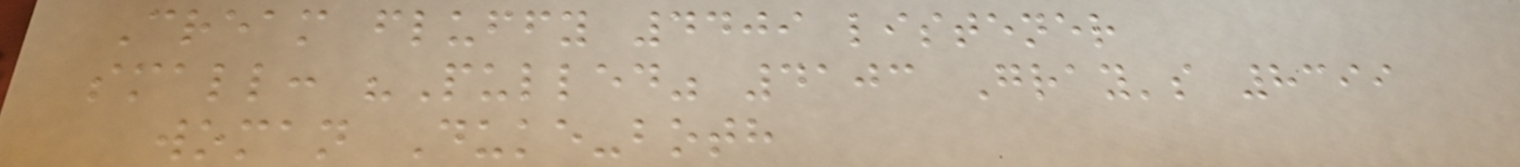Cream fluffy 4409 listener
small: "Pulled" 4103 Gray's 8399
woman Duke-both
